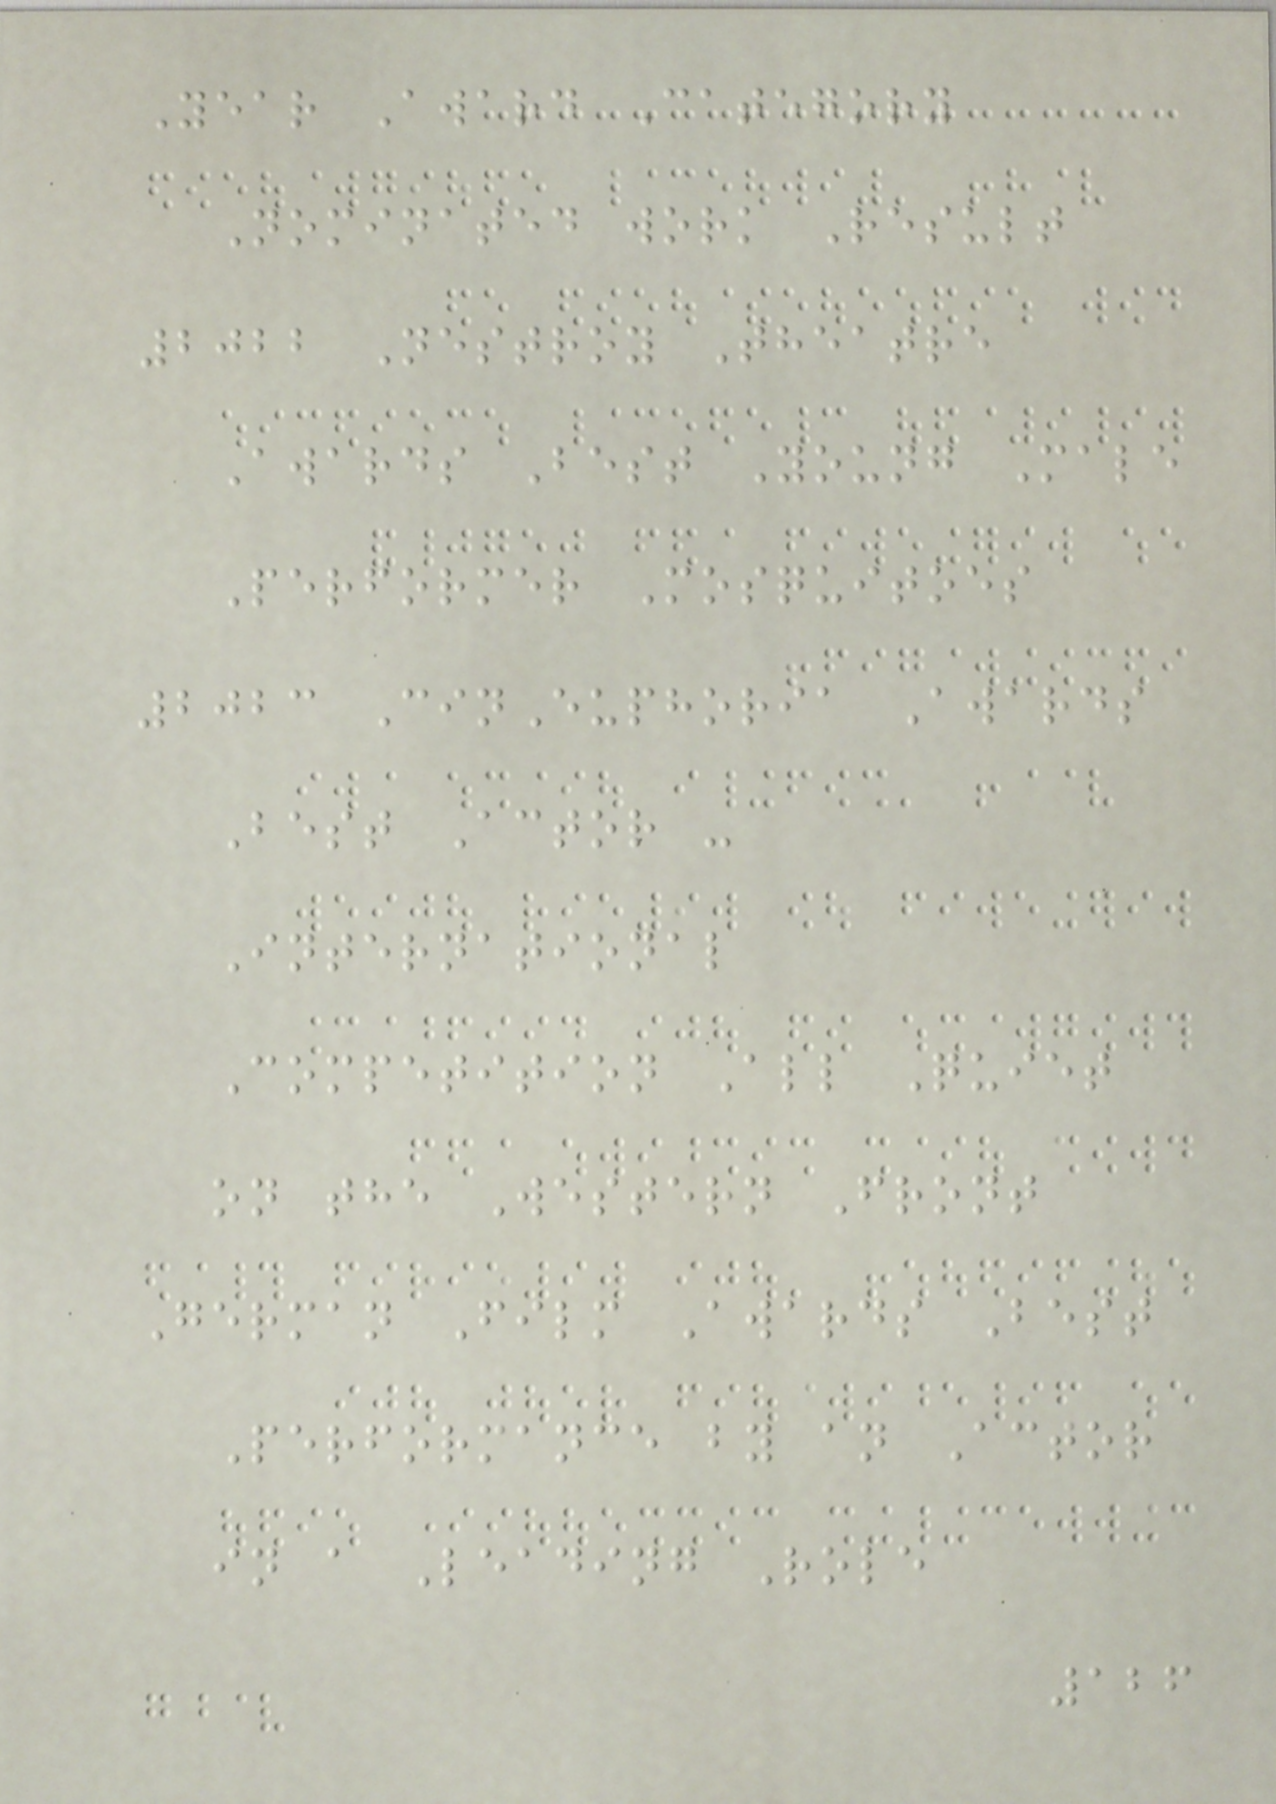Year Award Category
Nominated work Result
2022 Nestroy Theatre
Awards Best Young Male
Performer Mosquitoes
2023 CinEuphoria Awards
Best Actor -
International
Competition All Quiet
on the Western Front
German Film Awards Best
Performance by an Actor
in a Leading Role
126
